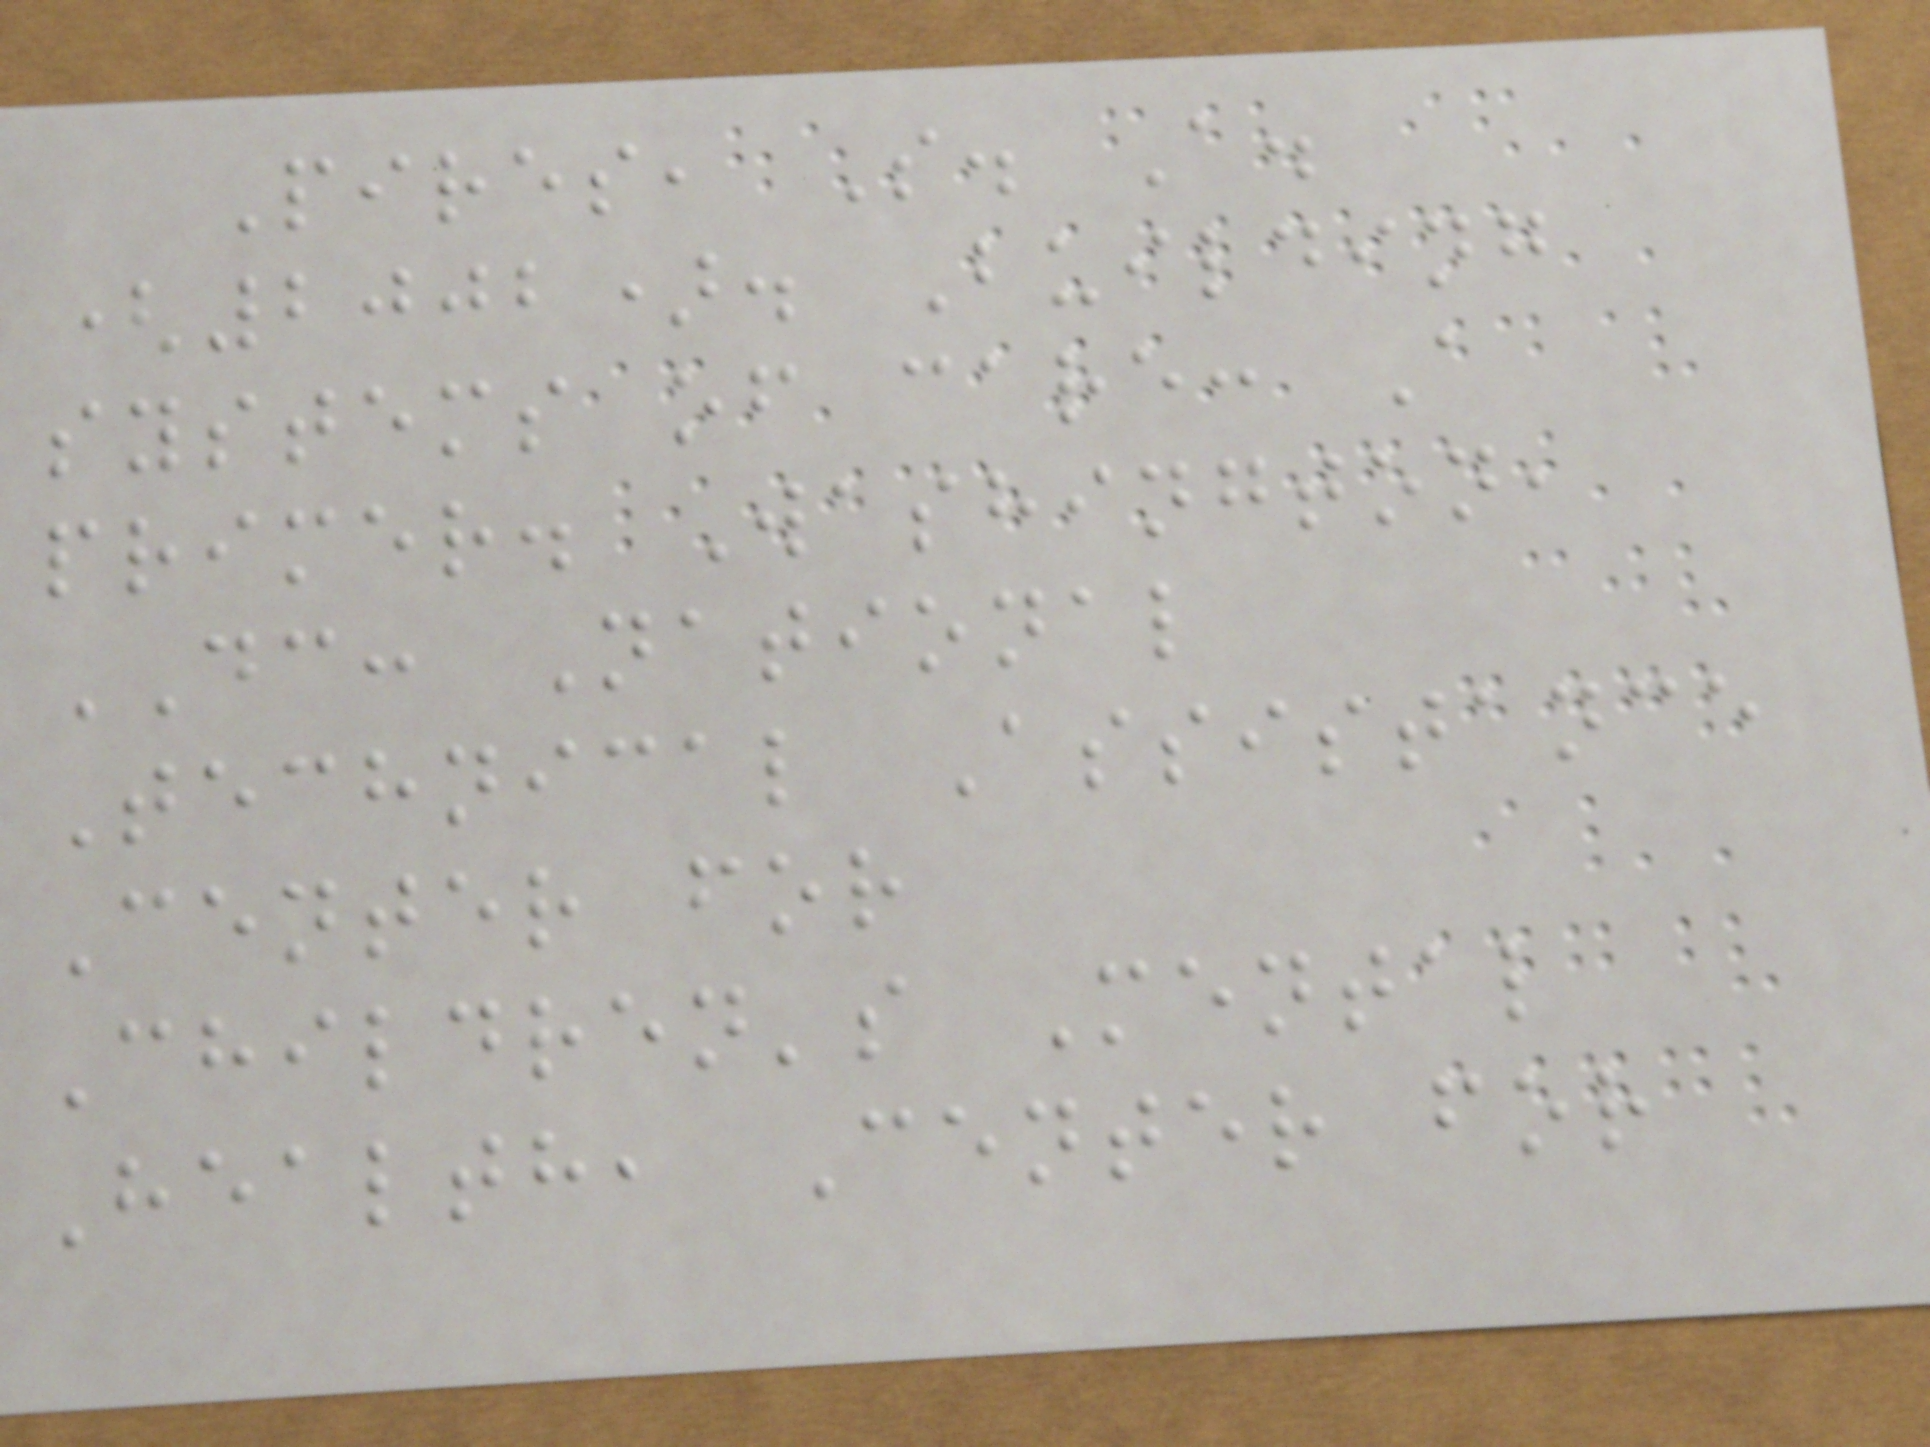Pires, S. A.
(2002). Building
systems of care: A
primer. Washington,
DC: National
Technical Assistance
Center for
Children's Mental
Health, Center for
